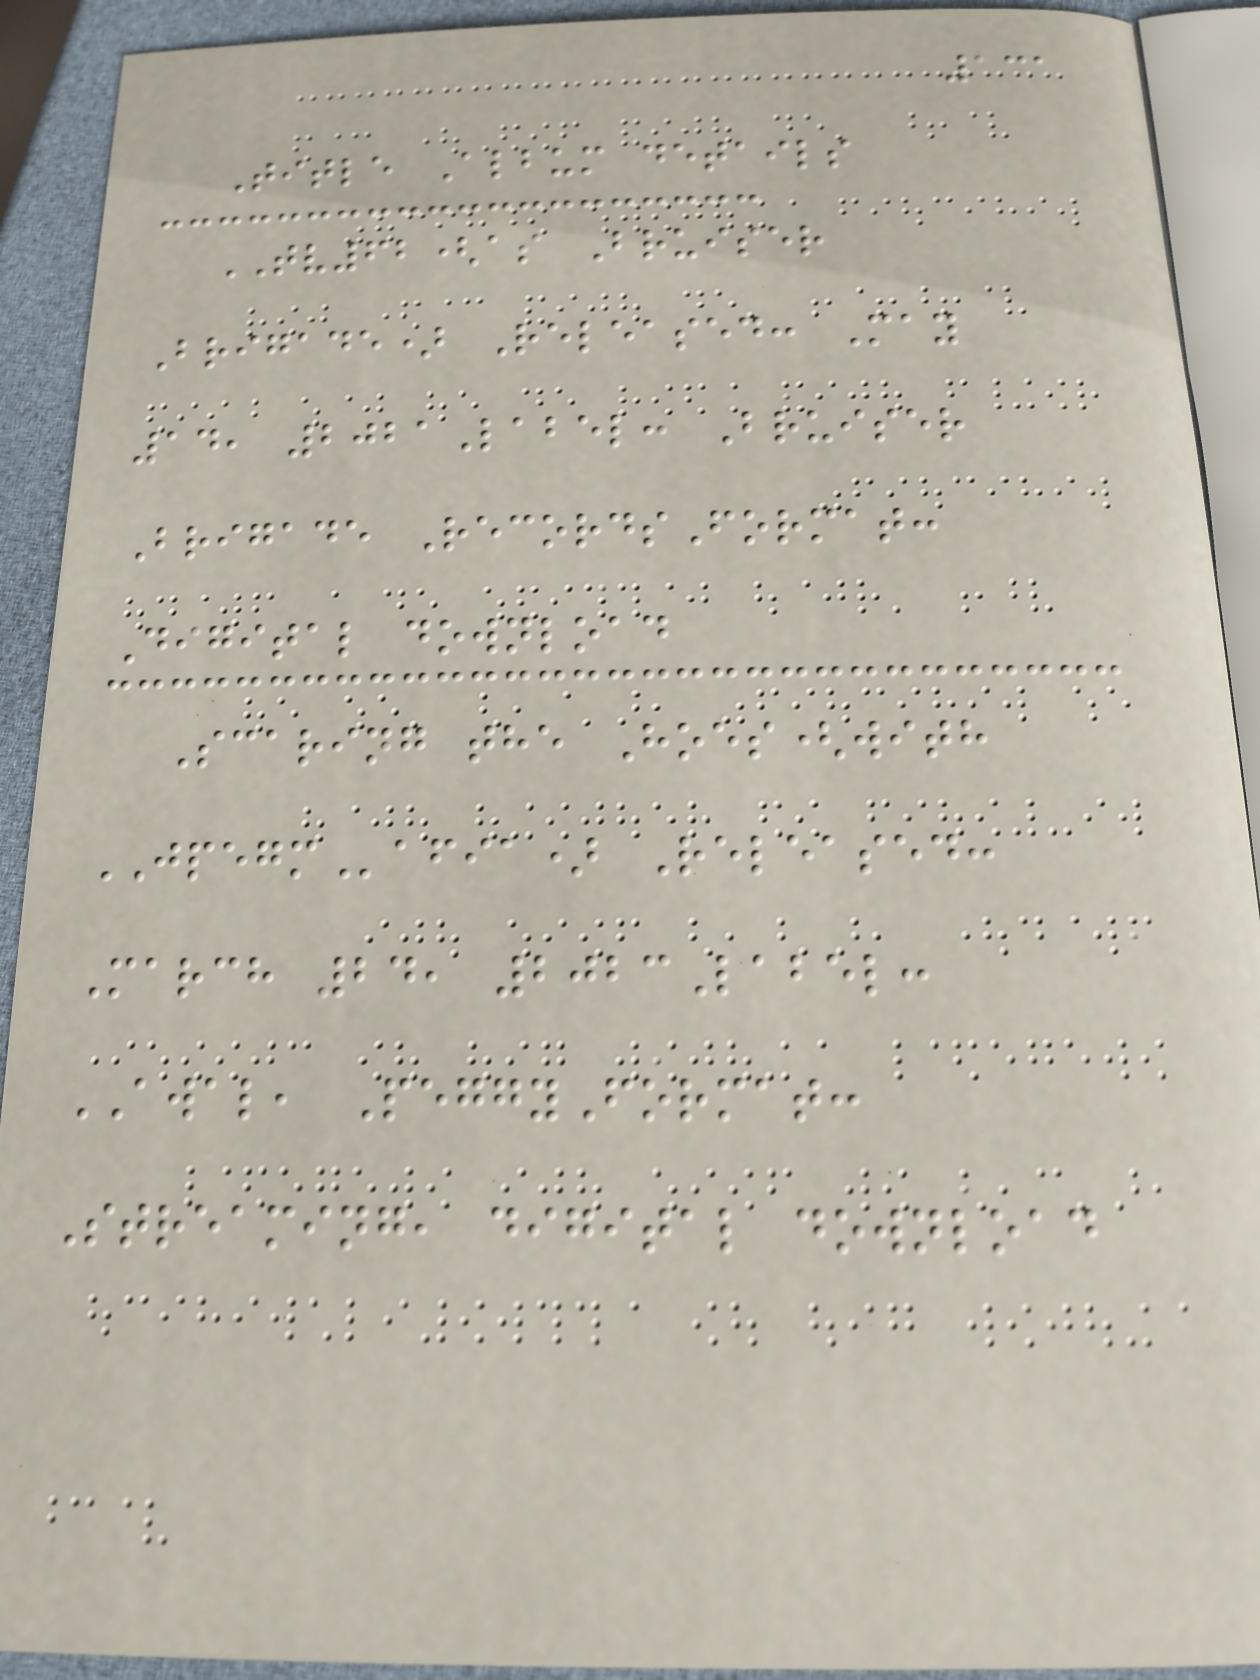131
Title Album details
TV62(as Bruiser
Brigade) Released: May
14, 2021Label: Bruiser
Brigade RecordsFormat:
Digital download
Scaring the Hoes(with
JPEGMafia) Released:
March 24, 2023Label:
AWAL, PeggyFormat:
Streaming, digital download
